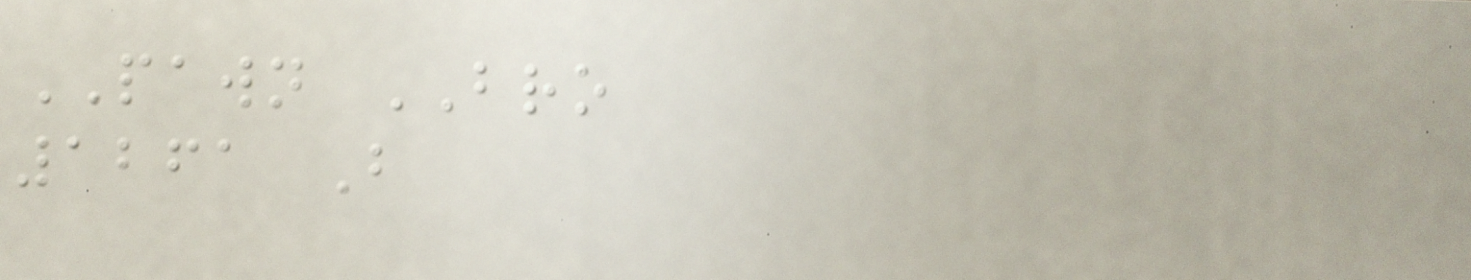PAWN BRO
1261 B
